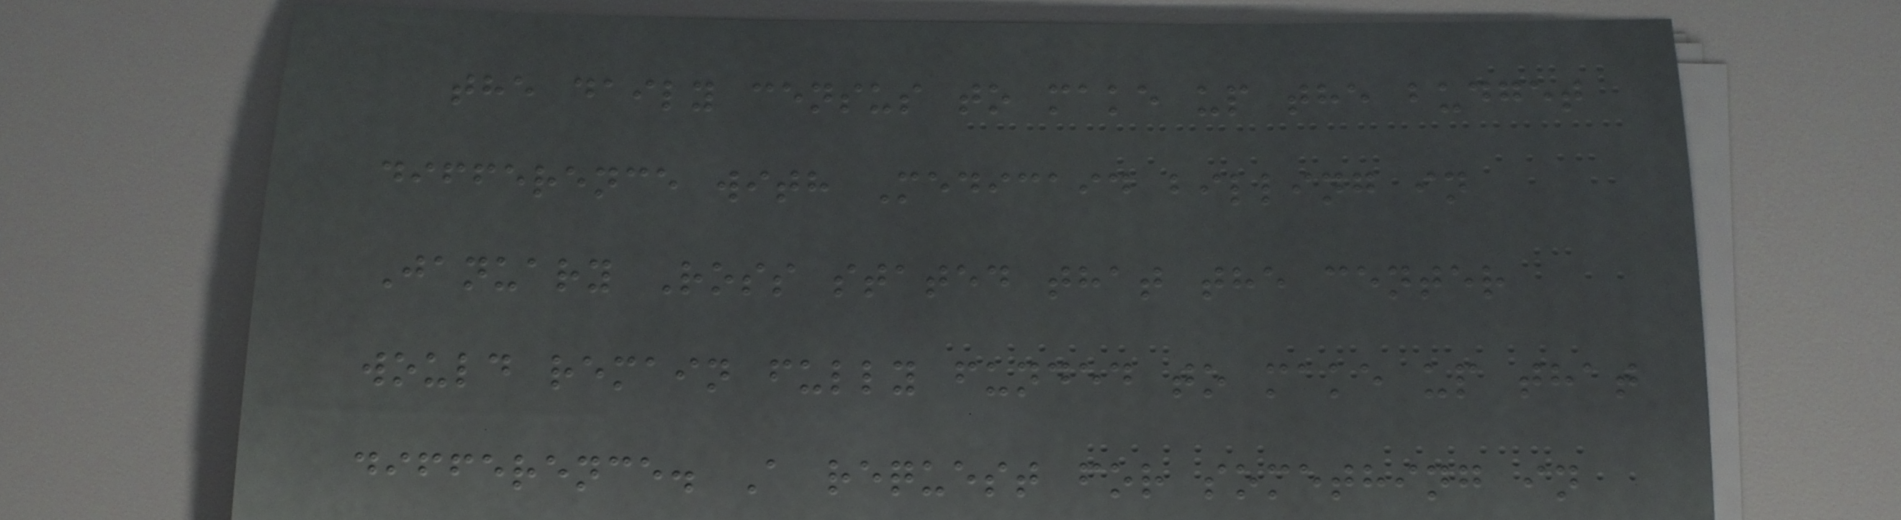the daily census to make up the budget
difference with Medicaid billing in
January Ross stated that the center
would remain fully funded to make up that
difference. A request for something in
